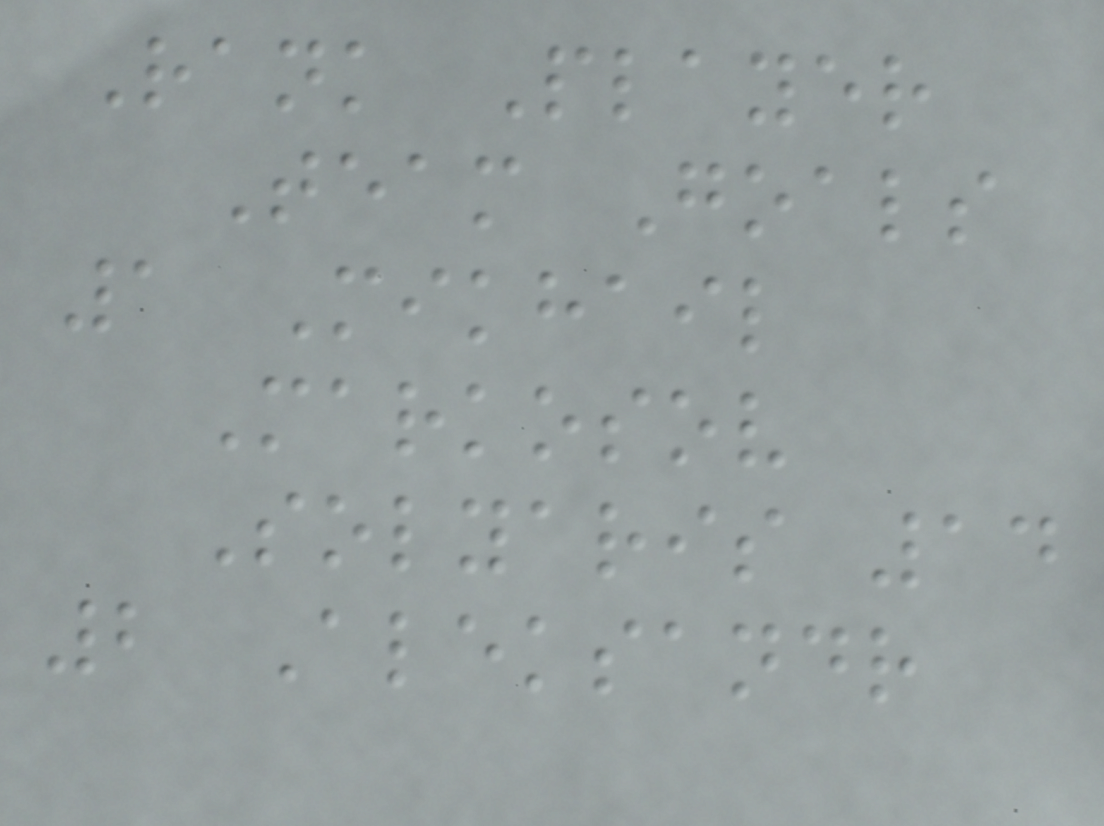Rank Player
Team Goals
1 Mikhail
Markosov
Solyaris 14
2 Aleksandr
